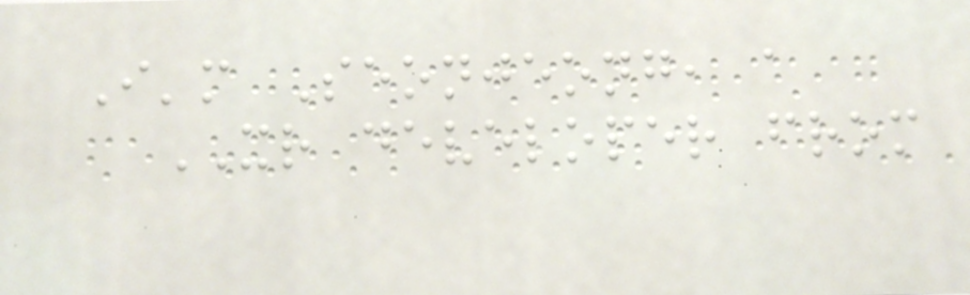I'm Seonjeong, a
XR developer from
